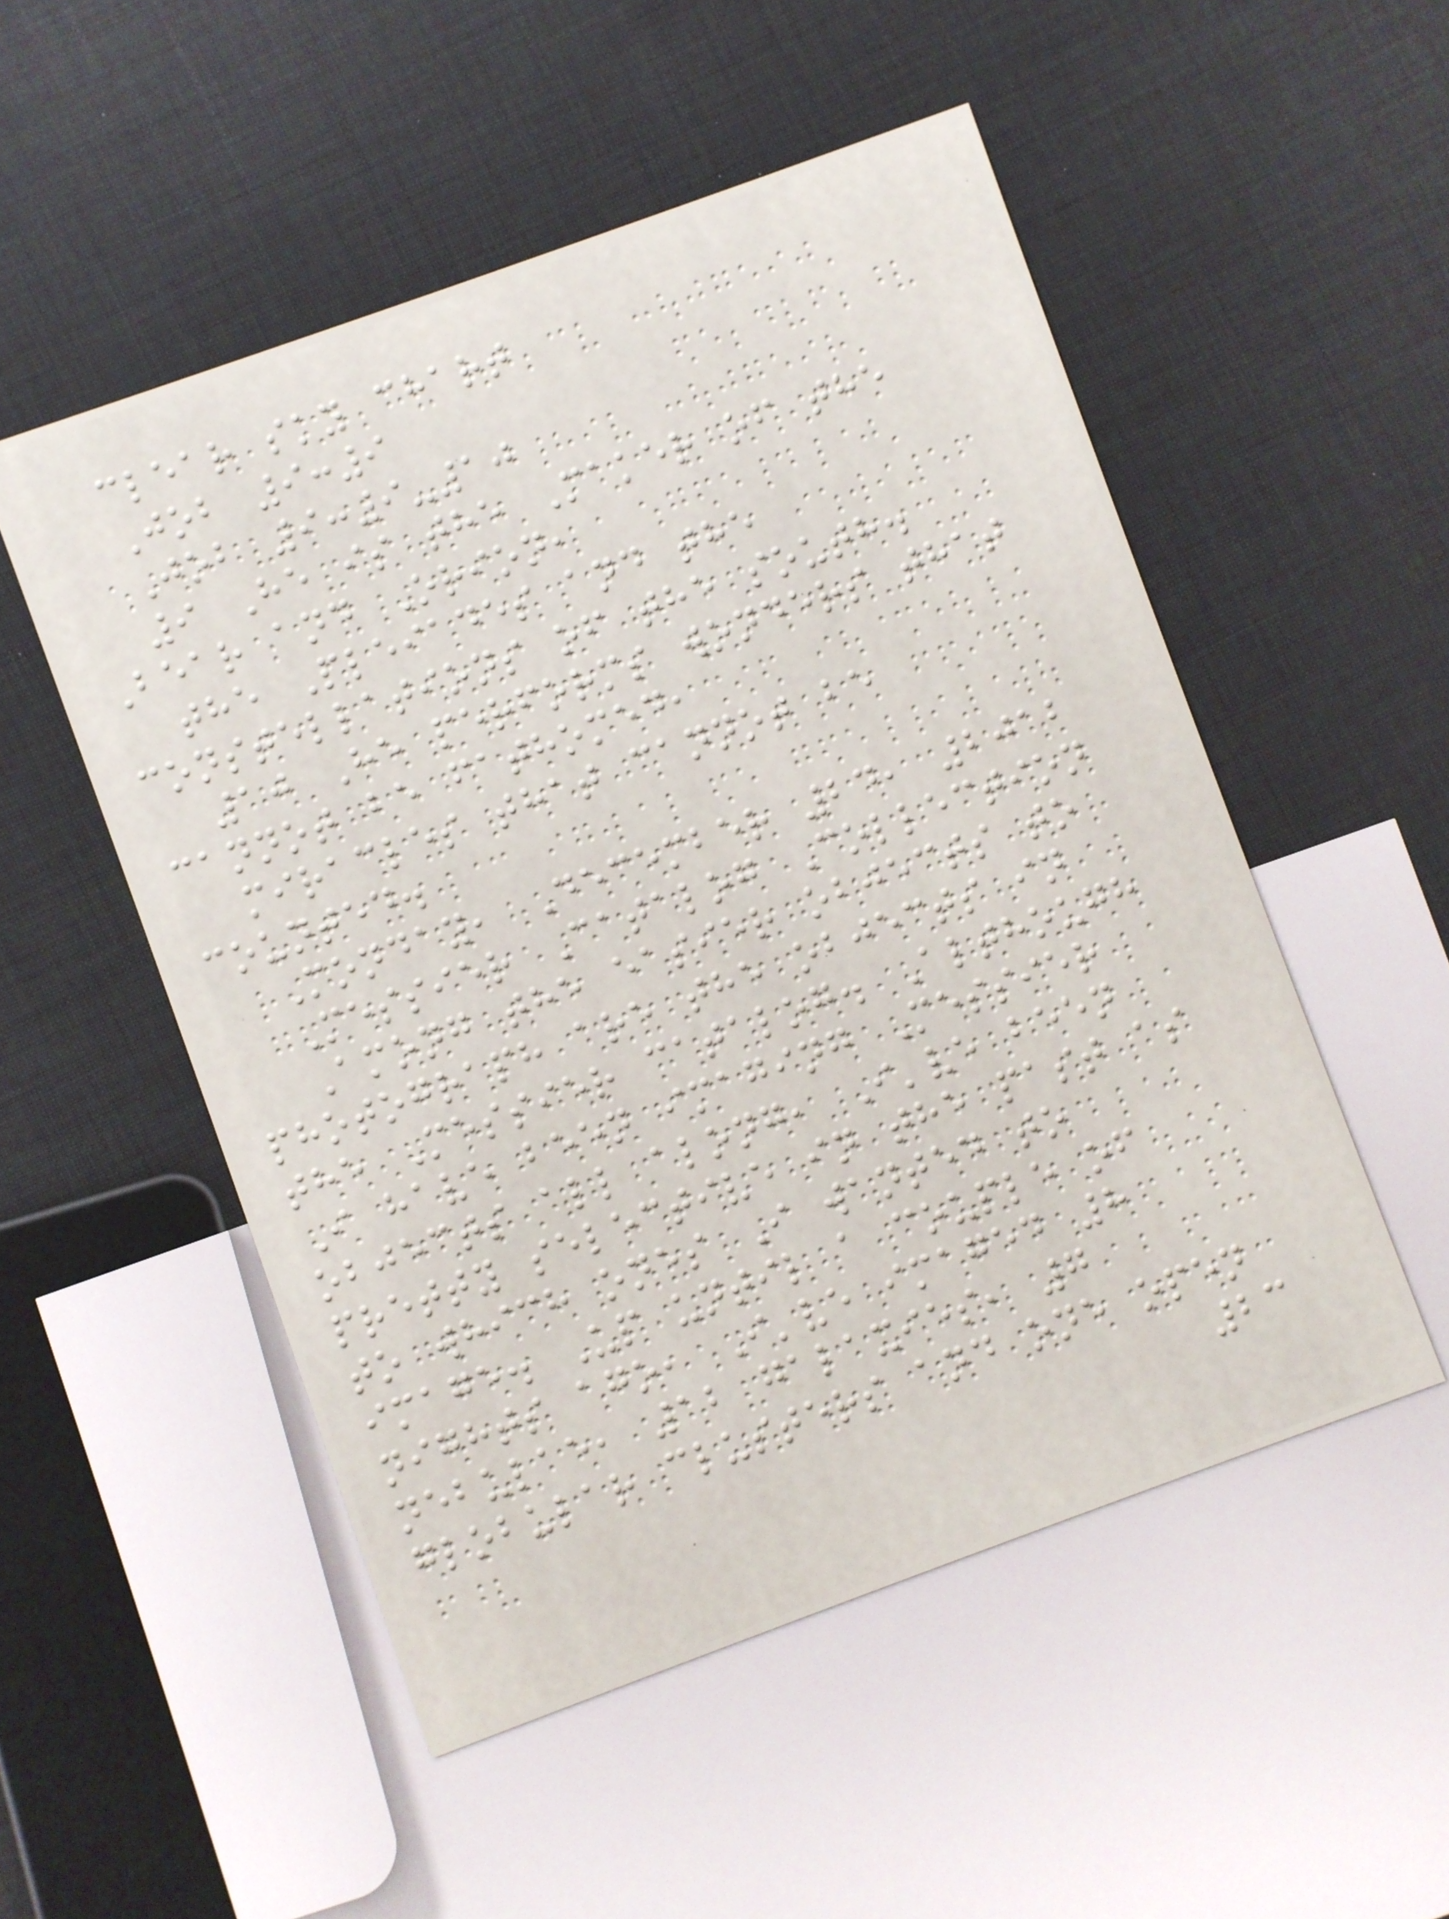clear sky chart
Job 9:9
Job 9:9-10
9 He is the Maker of the
Bear and Orion,
the Pleiades and the
constellations of the south.
10 He performs wonders that
cannot be fathomed,
miracles that cannot be
counted.
Monday, December 24, 2012
Messier Catalog Collection
Among the easier objects to
photograph are the objects in
the Messier catalog. Although
I have been imaging Messier
objects all along, I've been
pretty selective in the past as
to which ones I wanted to
image. Up until a couple of
nights ago, I've imaged 8
nebulae, 12 galaxies, 7
globular clusters and one open
23
